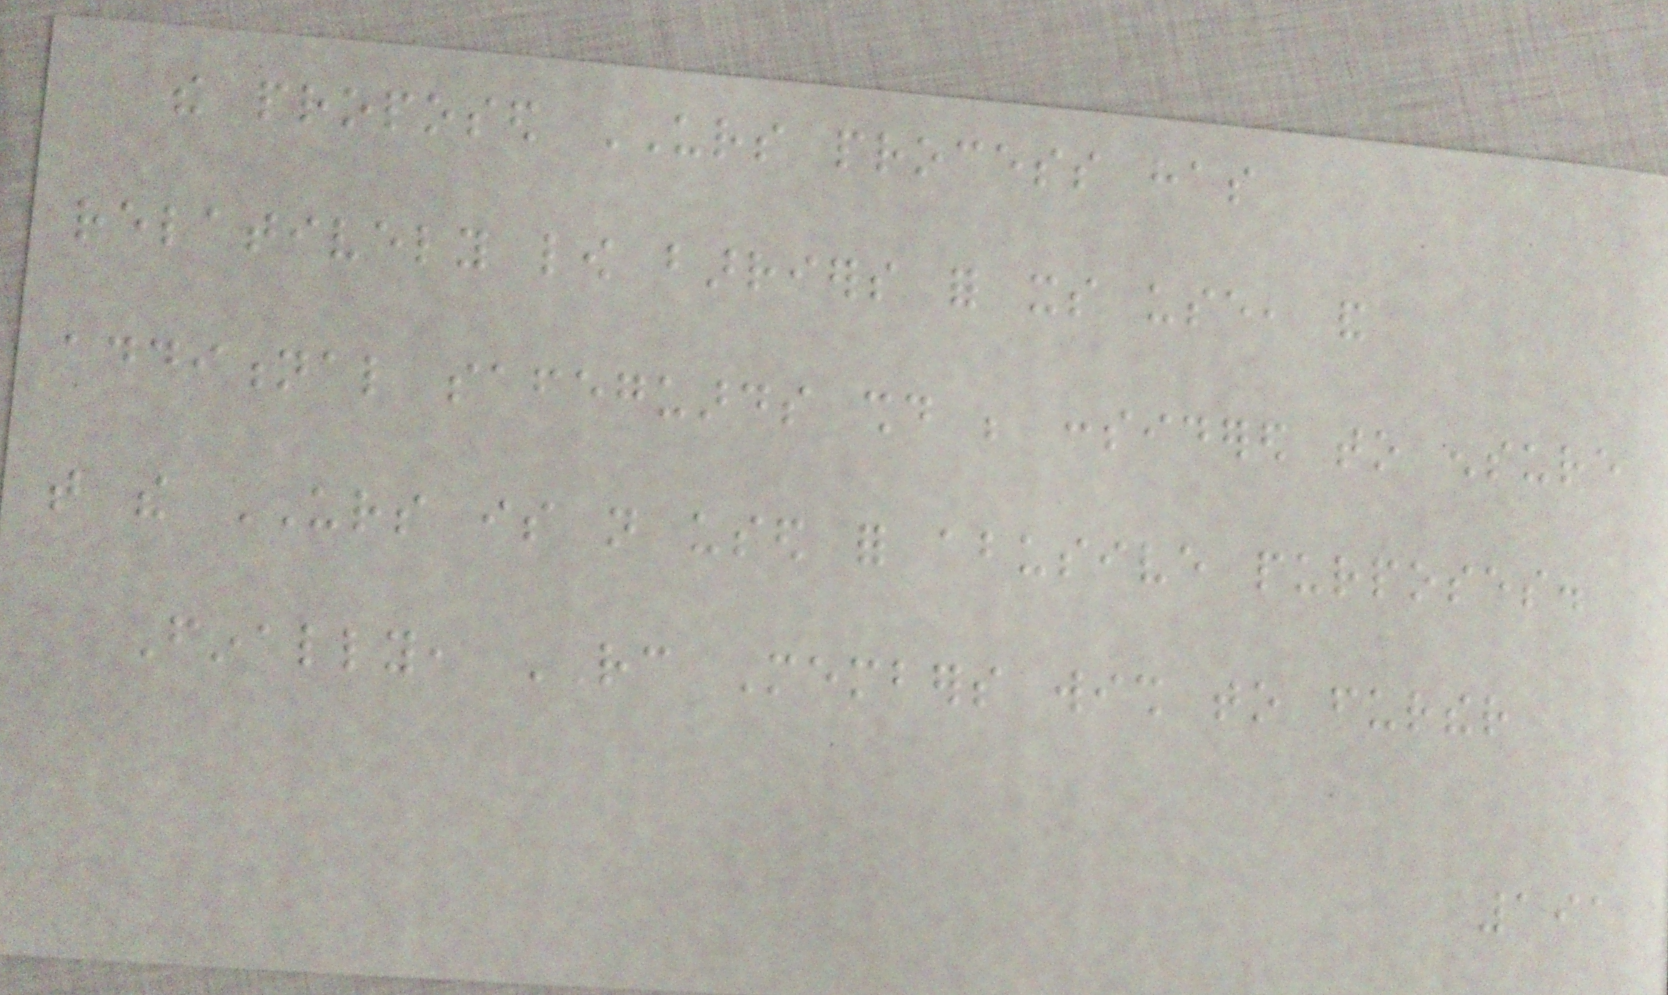the proposed URS process has
relatively low barriers for its use, and
additional safeguards should be considered to ensure
that the URS is not used for abusive purposes.
Finally, RC Members wish to further
191
